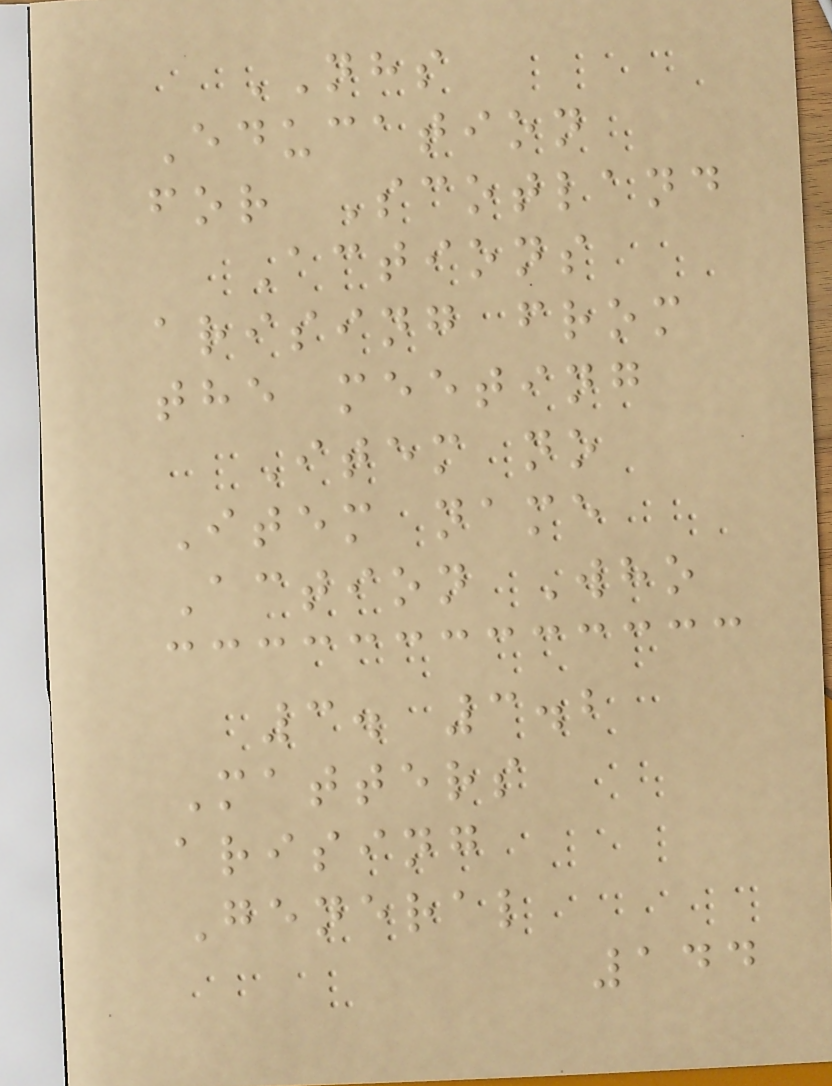NHS
Education
for Scotland
Actions
arising from
the meeting
Item no
Item name
Action Who
3. 3.2
Matters
arising
General
144
